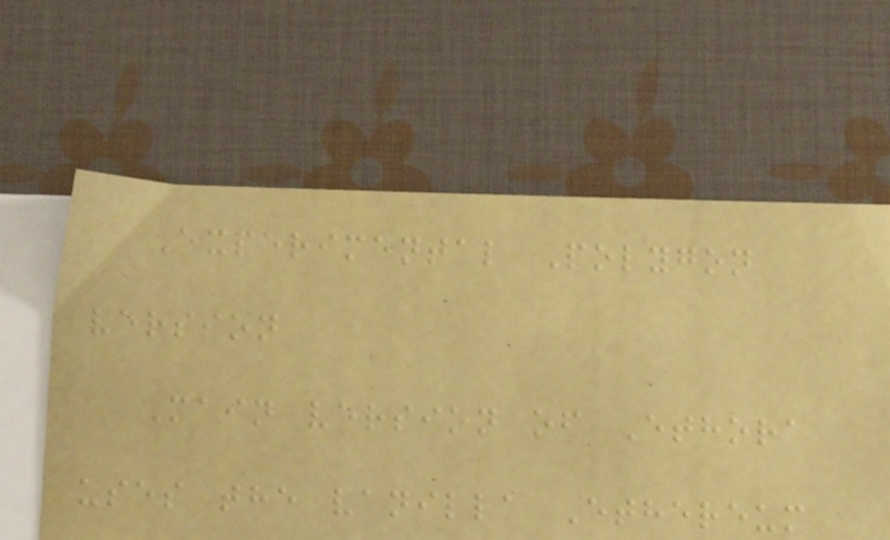Experimental Polygon
version
Main version of Ethora
uses the vanilla Ethereum
